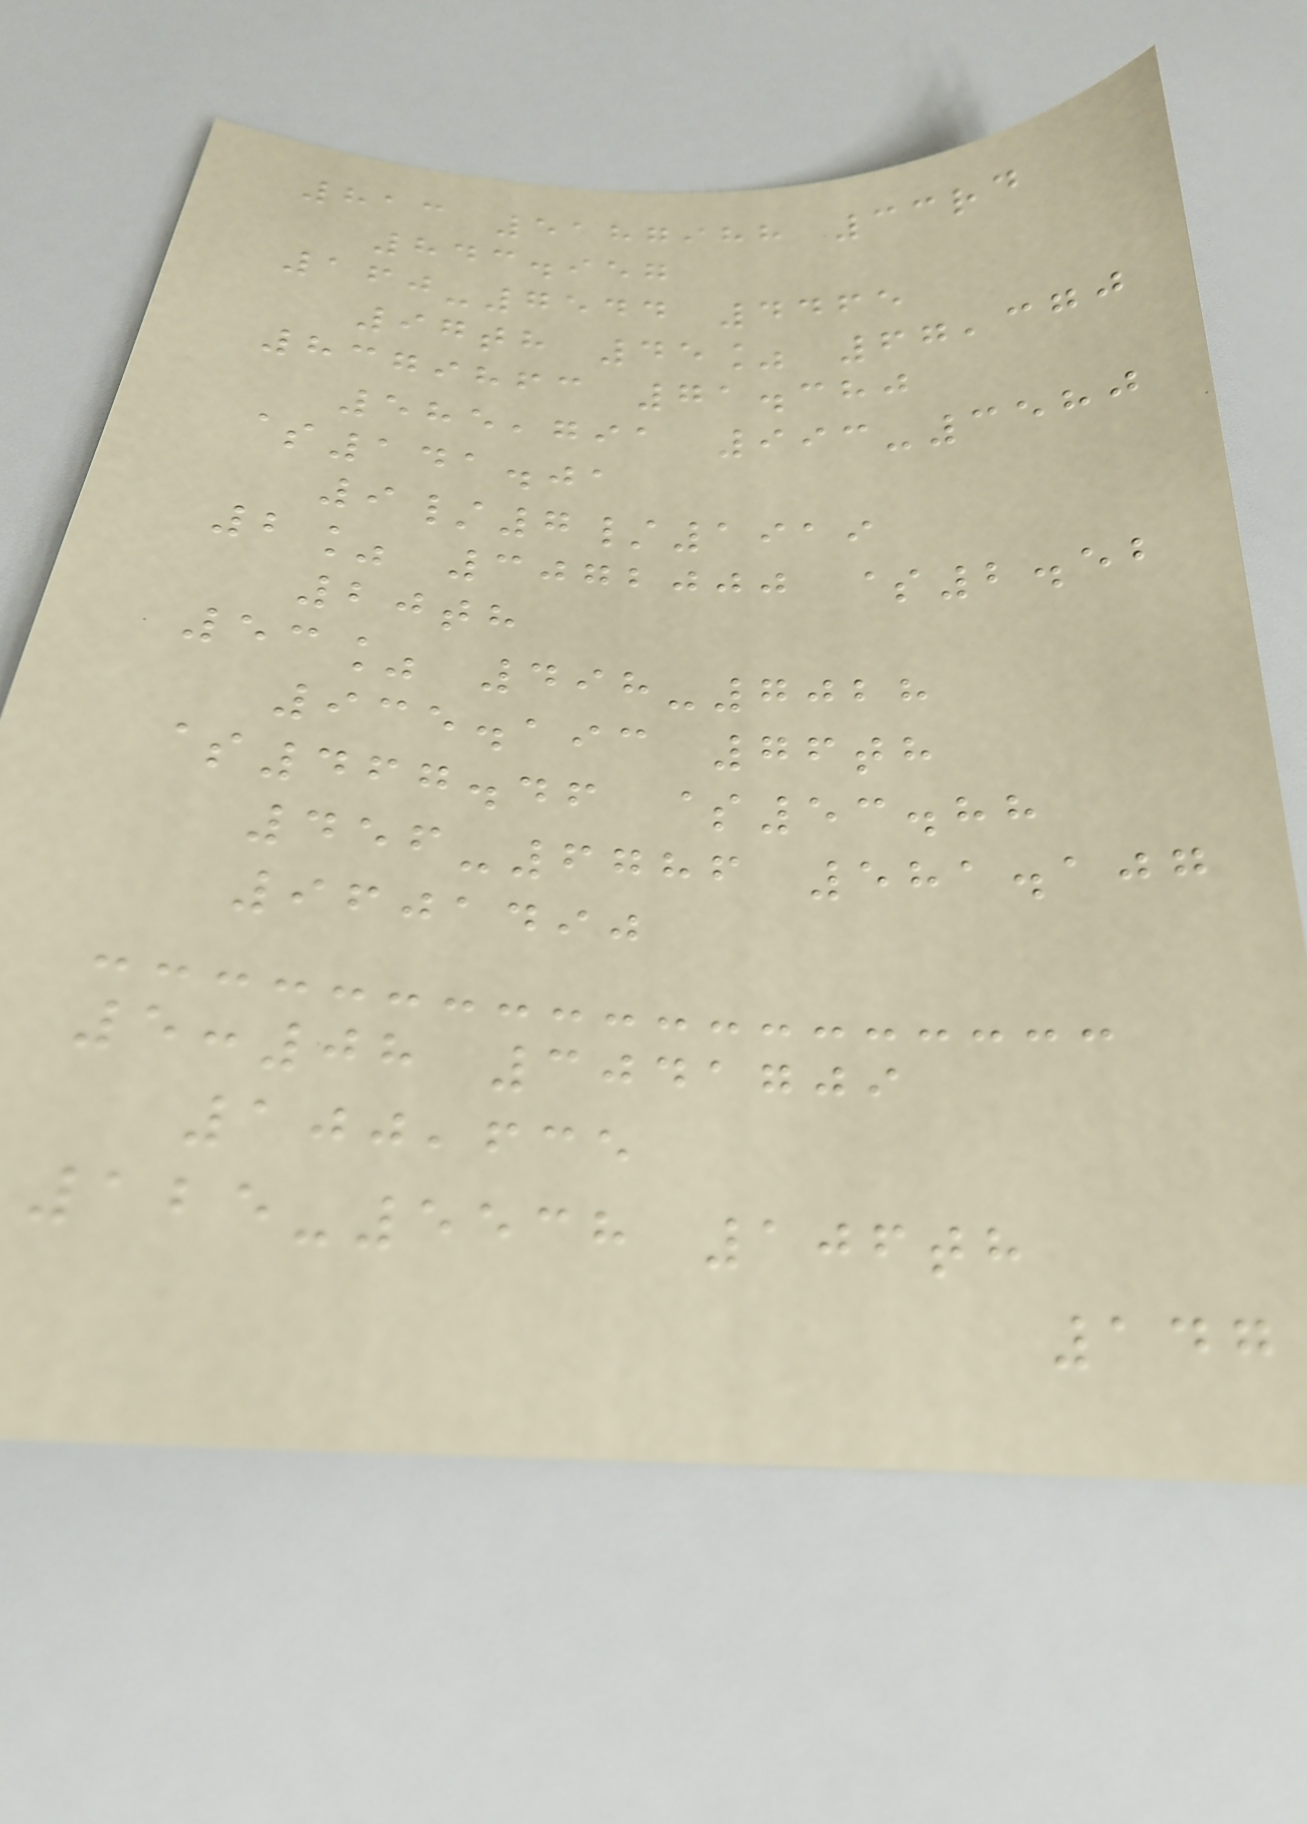813 5187988 33rd
843.957
160-7544 4465
97th 45% 67,370
8379863 71.380
585,791 993-3580
$141.01
9/7/1919
2% 3072000 $2.52
20th
53% 498-7028
935.193 76th
$467.46 $53.88
456-6786 581.107
9601490
5:08 3041709
100,635
125-5538 106th
147
